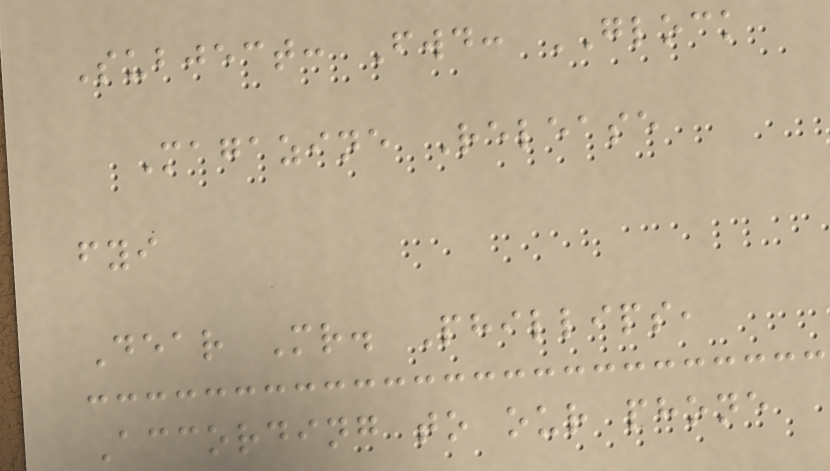Subject: Fwd: GLOCK
Magazine Release
fyi
Dear Mr. Phillips,
According to our phone
